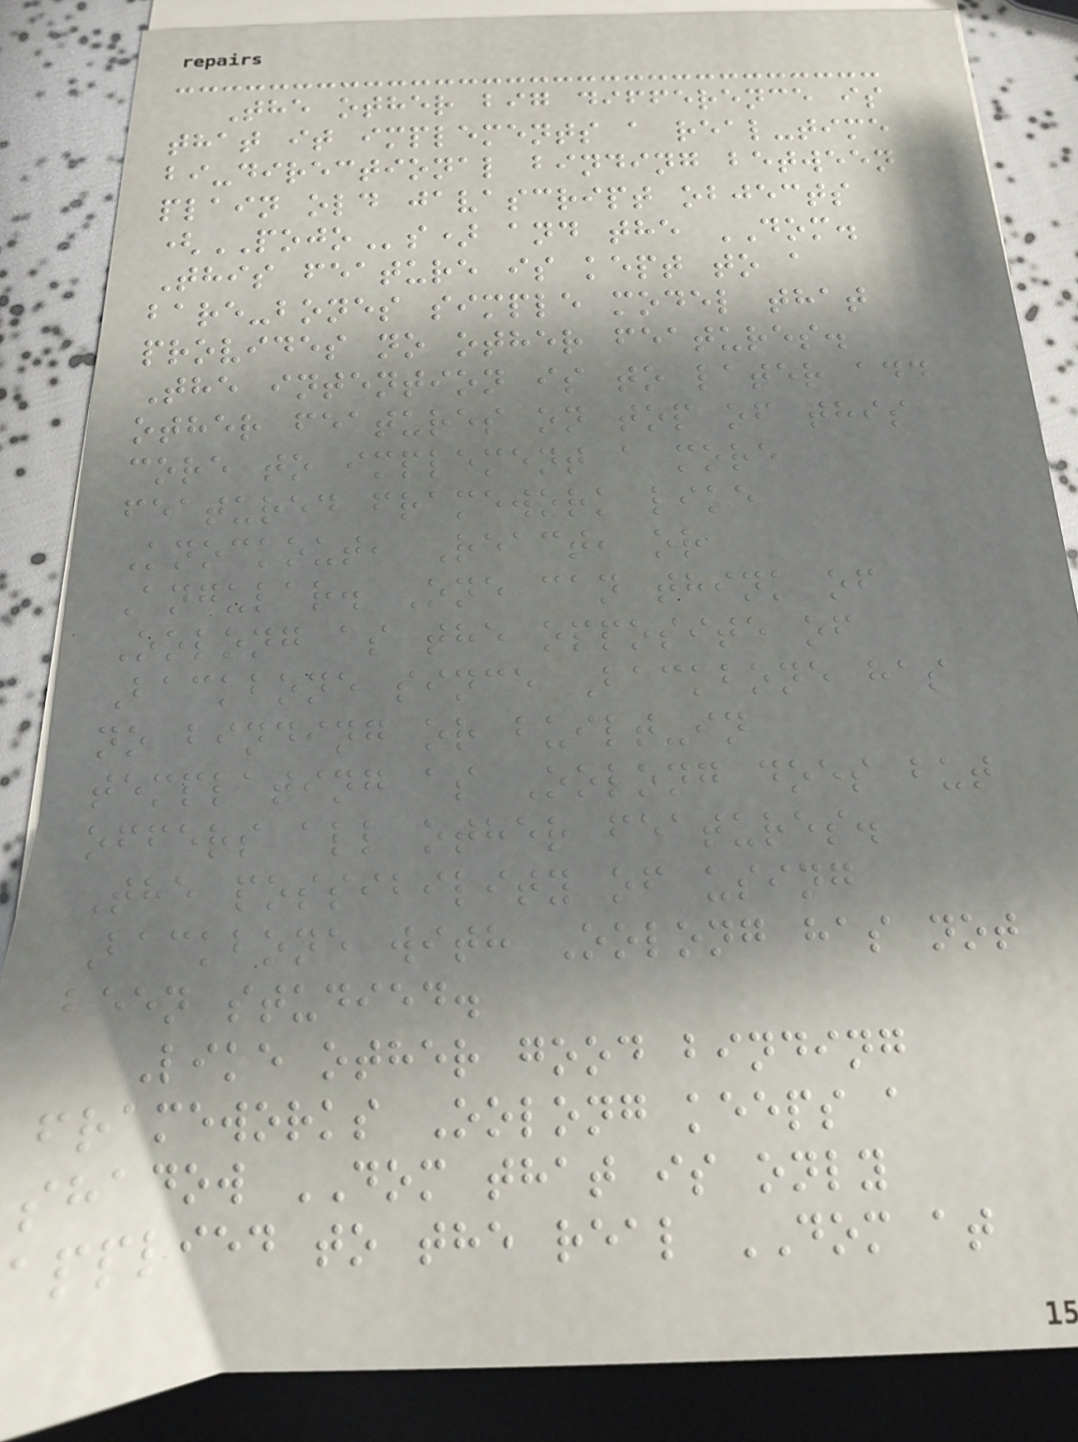The other big difference is
that it implements a real-time
bi-directional binding between
plain old javascript objects
(POJOs) and the DOM.
This feature is kept to a
bare-bones simple model that
provides no other features.
The intention is to later add
other features on top of this
core to implement a more
featured framework like
Knockout, React, or
Angular. One can think of
Oolong as the opposite of
Backbone since Backbone has
no binding or built-in
templating as Oolong does but
offers all other features.
The possibility of using
Backbone with Oolong has not
been studied.
Like other good binding
frameworks Oolong keeps a
shadow DOM that is only
applied to the real DOM at
